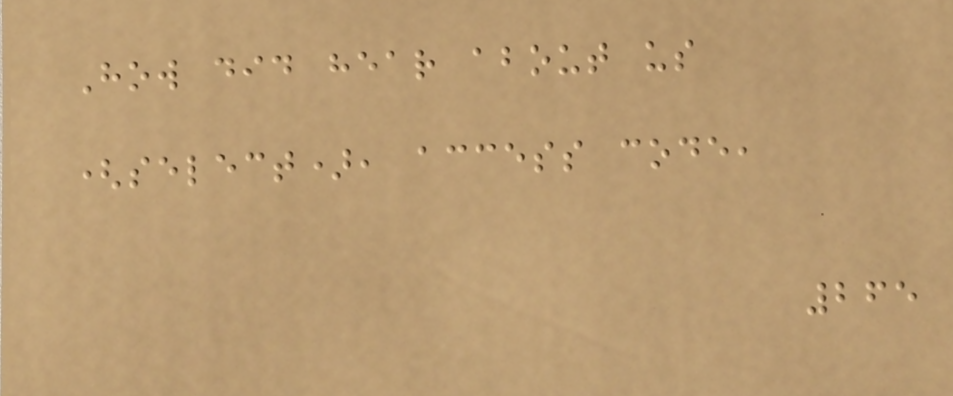How did hear about us
(select), access code,
265
